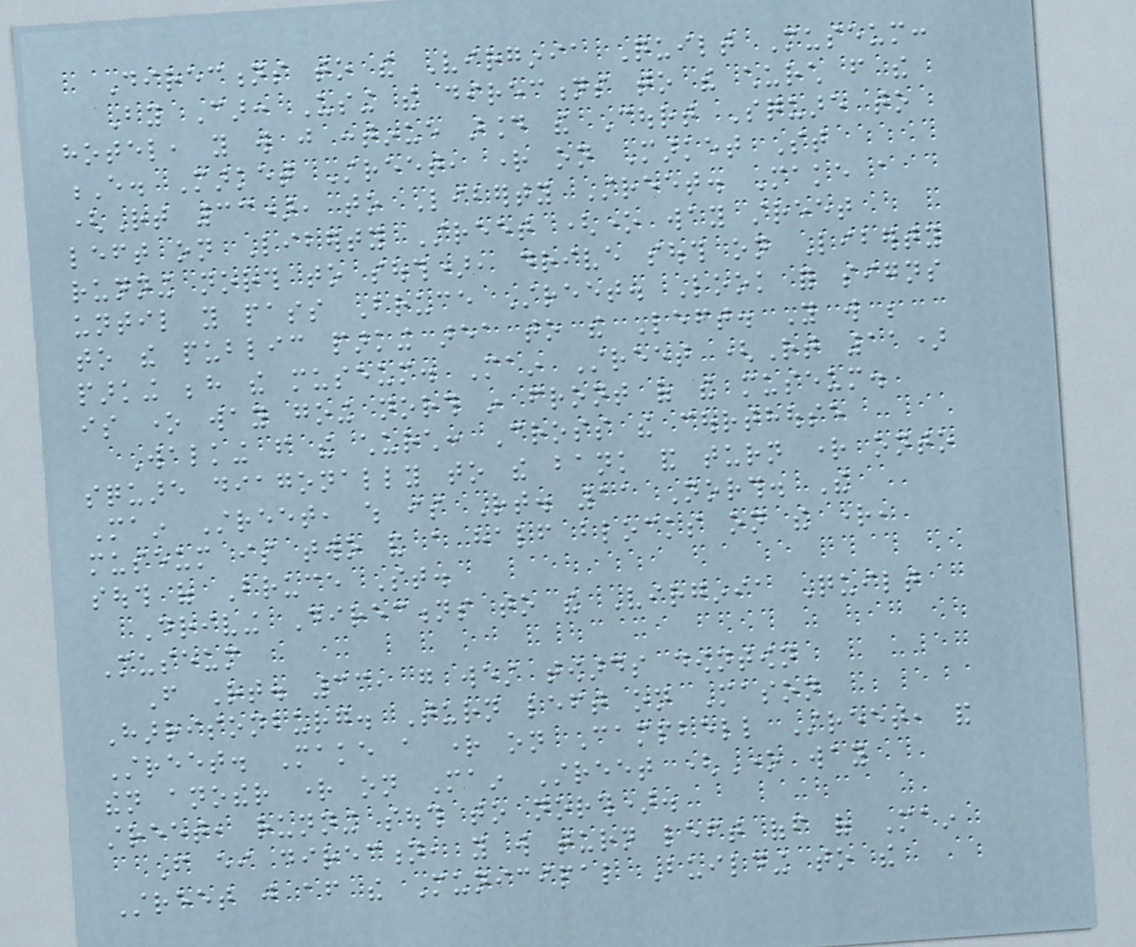Directions to the Virginia Quilt Museum:
By Car: Using the directions to the church from the
hotel, you will just continue around the Court Square to
E. Market Street, right on Market St
(Rt 33), to Liberty Street. Make a
left on Liberty Street (one way street
running north to south), drive south on Liberty
until you pass Bruce Street. Look for signs
to the public parking area to the Left. You will be
parking behind the museum. Main Street (Rt 11)
is one way going north in front of the museum.
Walking from the church: Cross the courthouse
square diagonally to the bank and turn right onto
Main Street, which is Rt. 11 North. The
museum is two and a half blocks on the right,
south of Bruce St.
Driving Directions to the Virginia Quilt
Museum
From Rt. 33, go west towards downtown
Harrisonburg. Turn left on Mason
Street. Make a right on Campbell Street, and
then another right on Main Street (One way
street, running south to north).
From either direction, you will turn left off of Main
Street just after the Municipal Building to the
